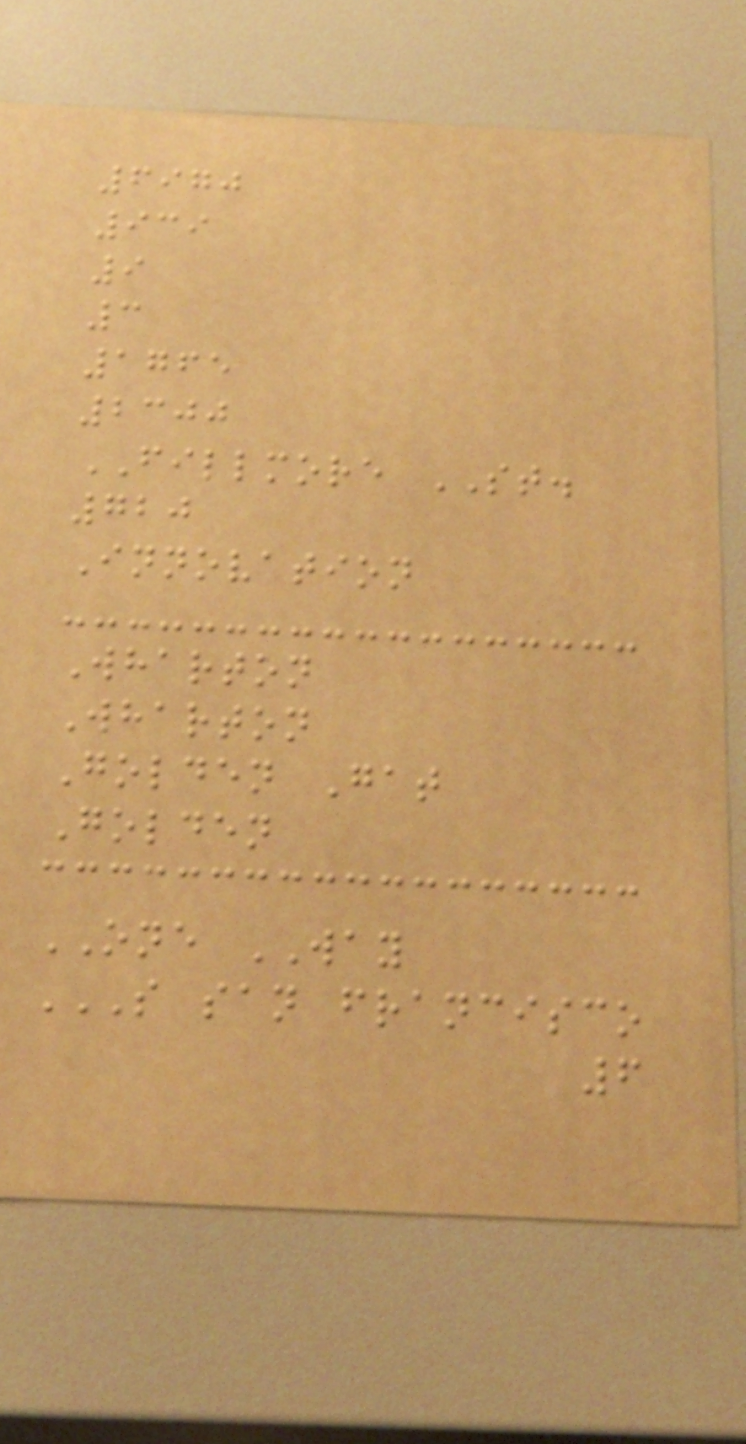6970
939
9
3
1765
2300
FILLMORE ST.
720
Innovation
Wharton
Wharton
Golden Gat
Golden
ONE WAY
S SAN FRANCISCO
6
